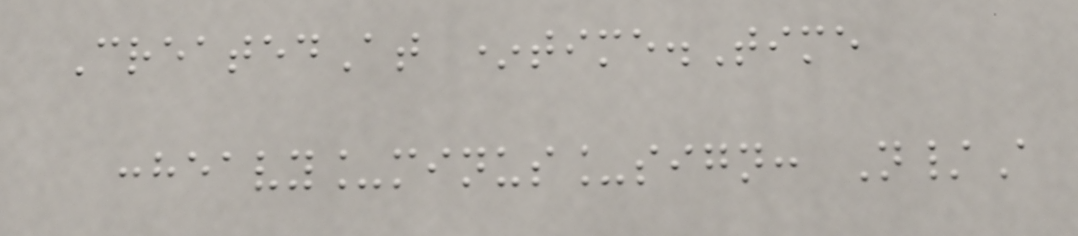CreatedAt *time.Time
:heavy_minus_sign: N/A
